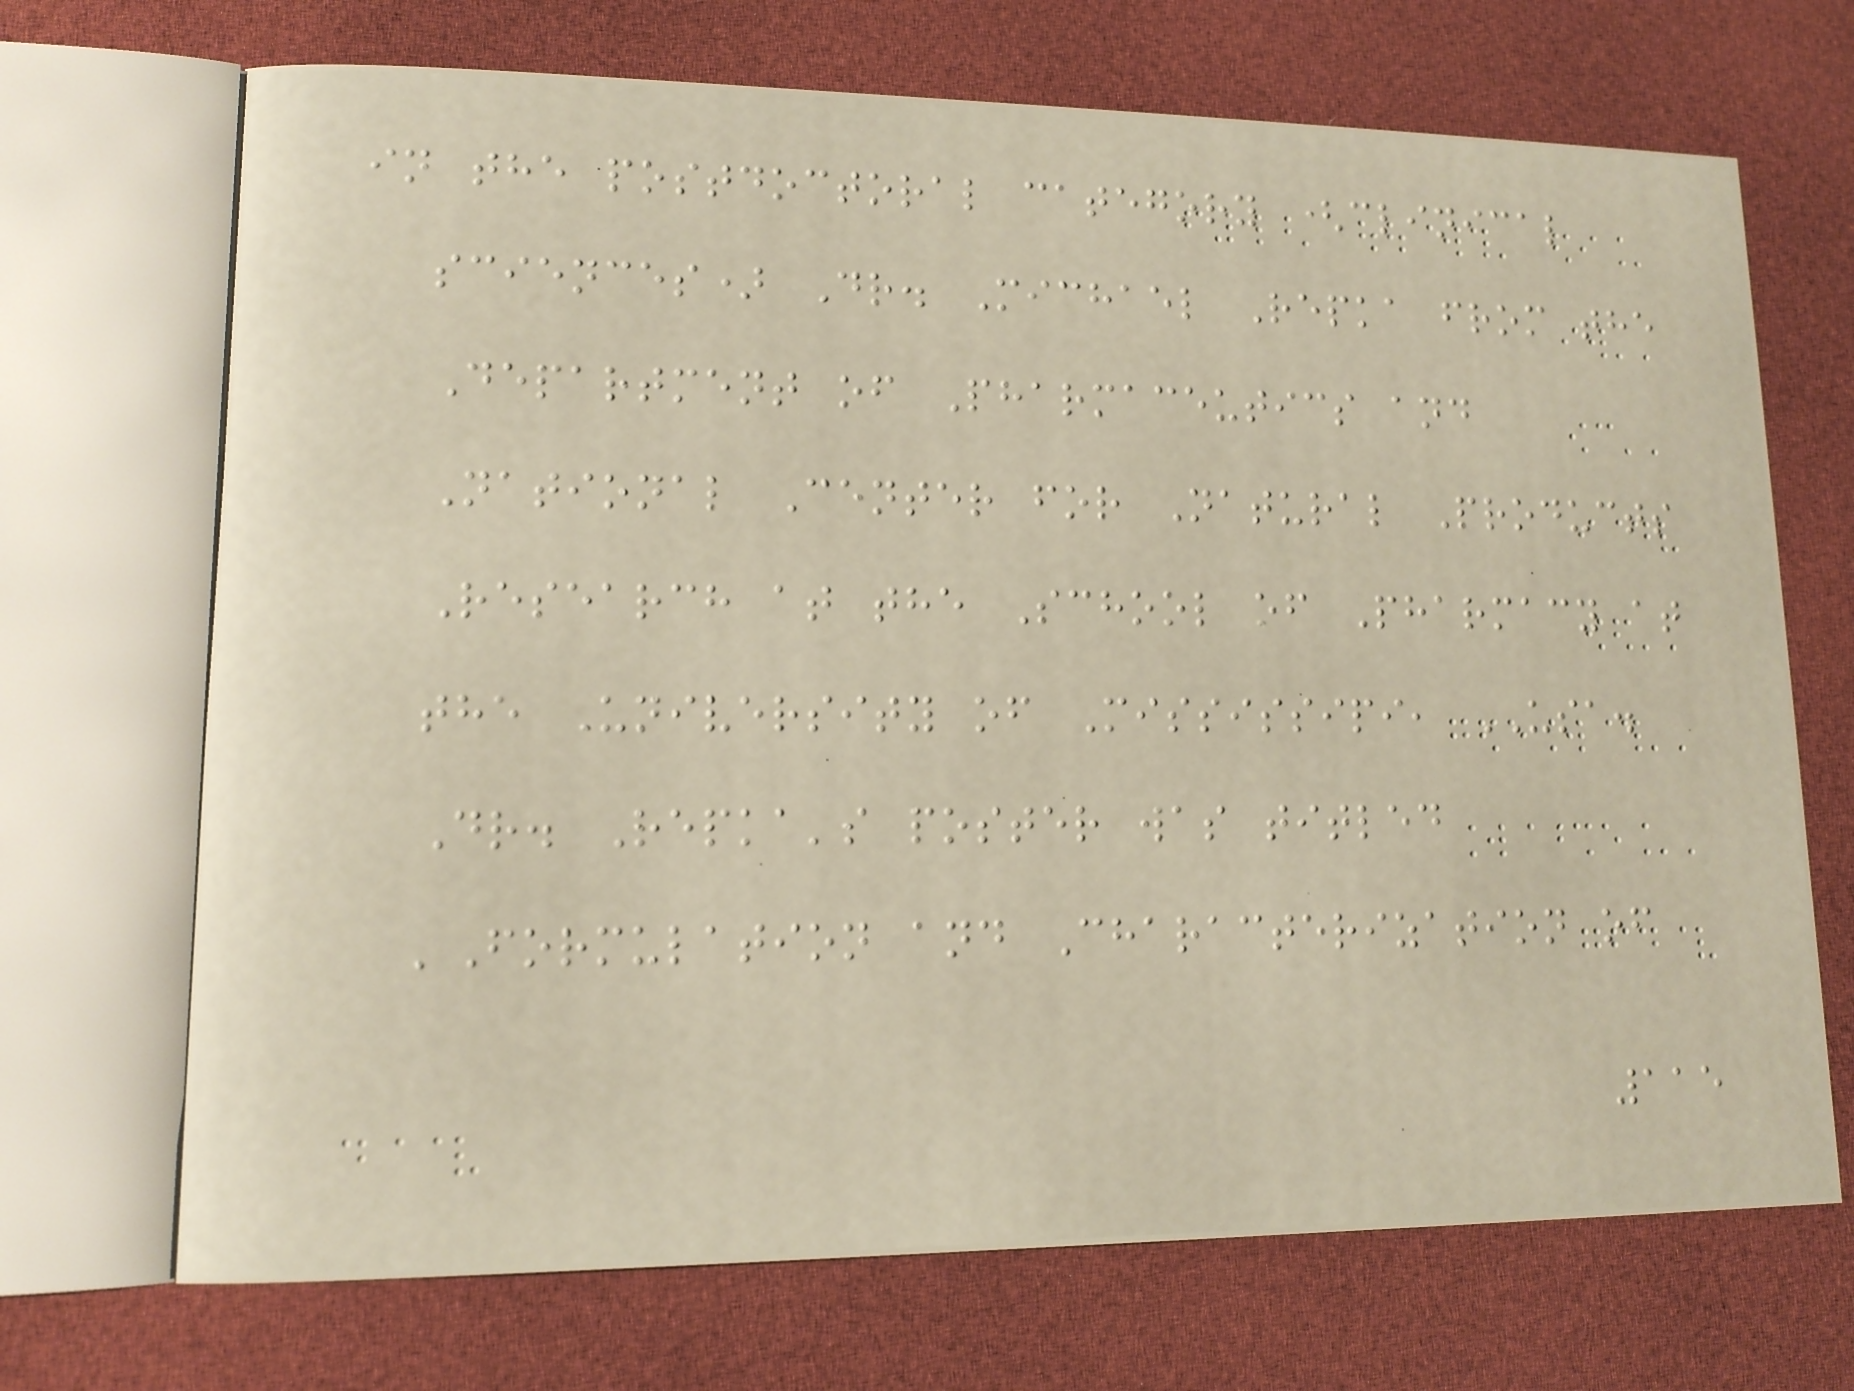in the postdoctoral category (clinical
sciences) Dr. Michael Repka from the
Department of Pharmaceutics and
National Center for Natural Products
Research at the School of Pharmacy at
the University of Mississipi, USA.
Dr. Repka's poster was titled
'Formulation and Characterization of
115
